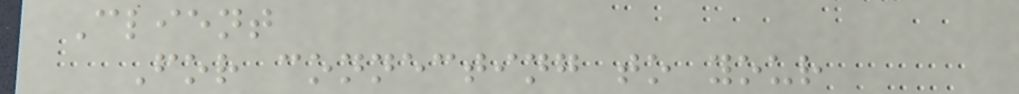Client
For connecting to your
